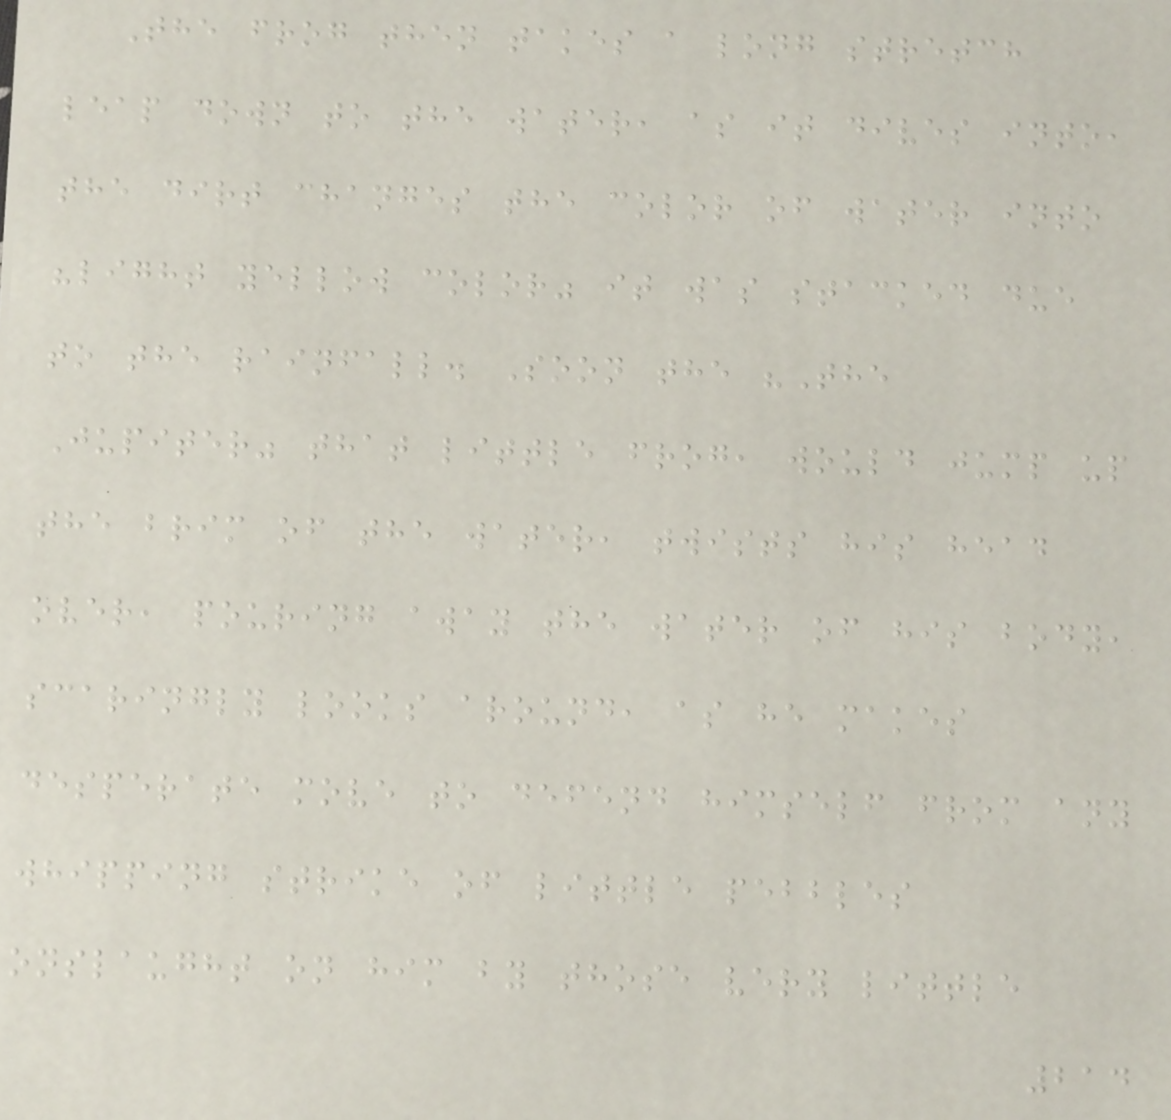The frog then takes a long stretch
leap down to the water, as it dives into,
the dirt changes the color of water into
"light yellow color" it was stacked due
to the rainfall. Soon the "The
Jupiter" that little frog, would jump up
the brim of the water, twists his head
over, pouring away the water of his body,
scaringly looks around, as he makes
desperate move to defend himself from any
whipping strike of little pebbles
onslaught on him by those very little
214
